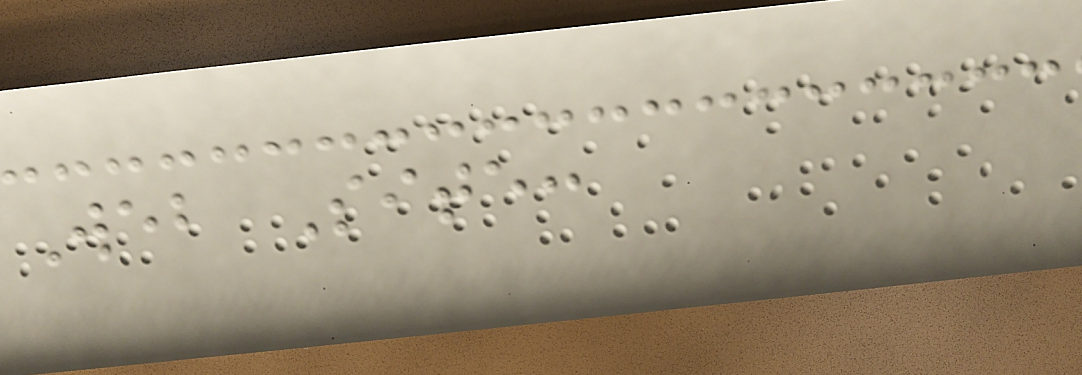Web Site:
